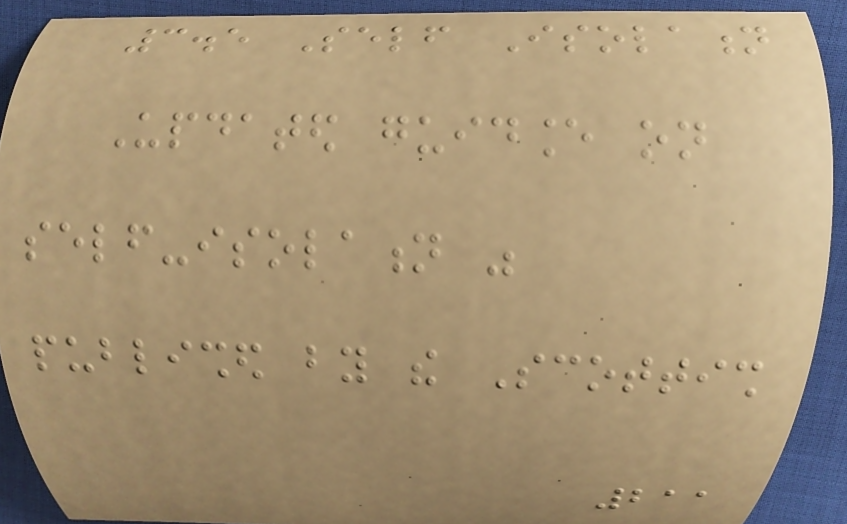3.5 Self Isolation
Updated guidance on
self-isolation was
published by the Scottish
211
